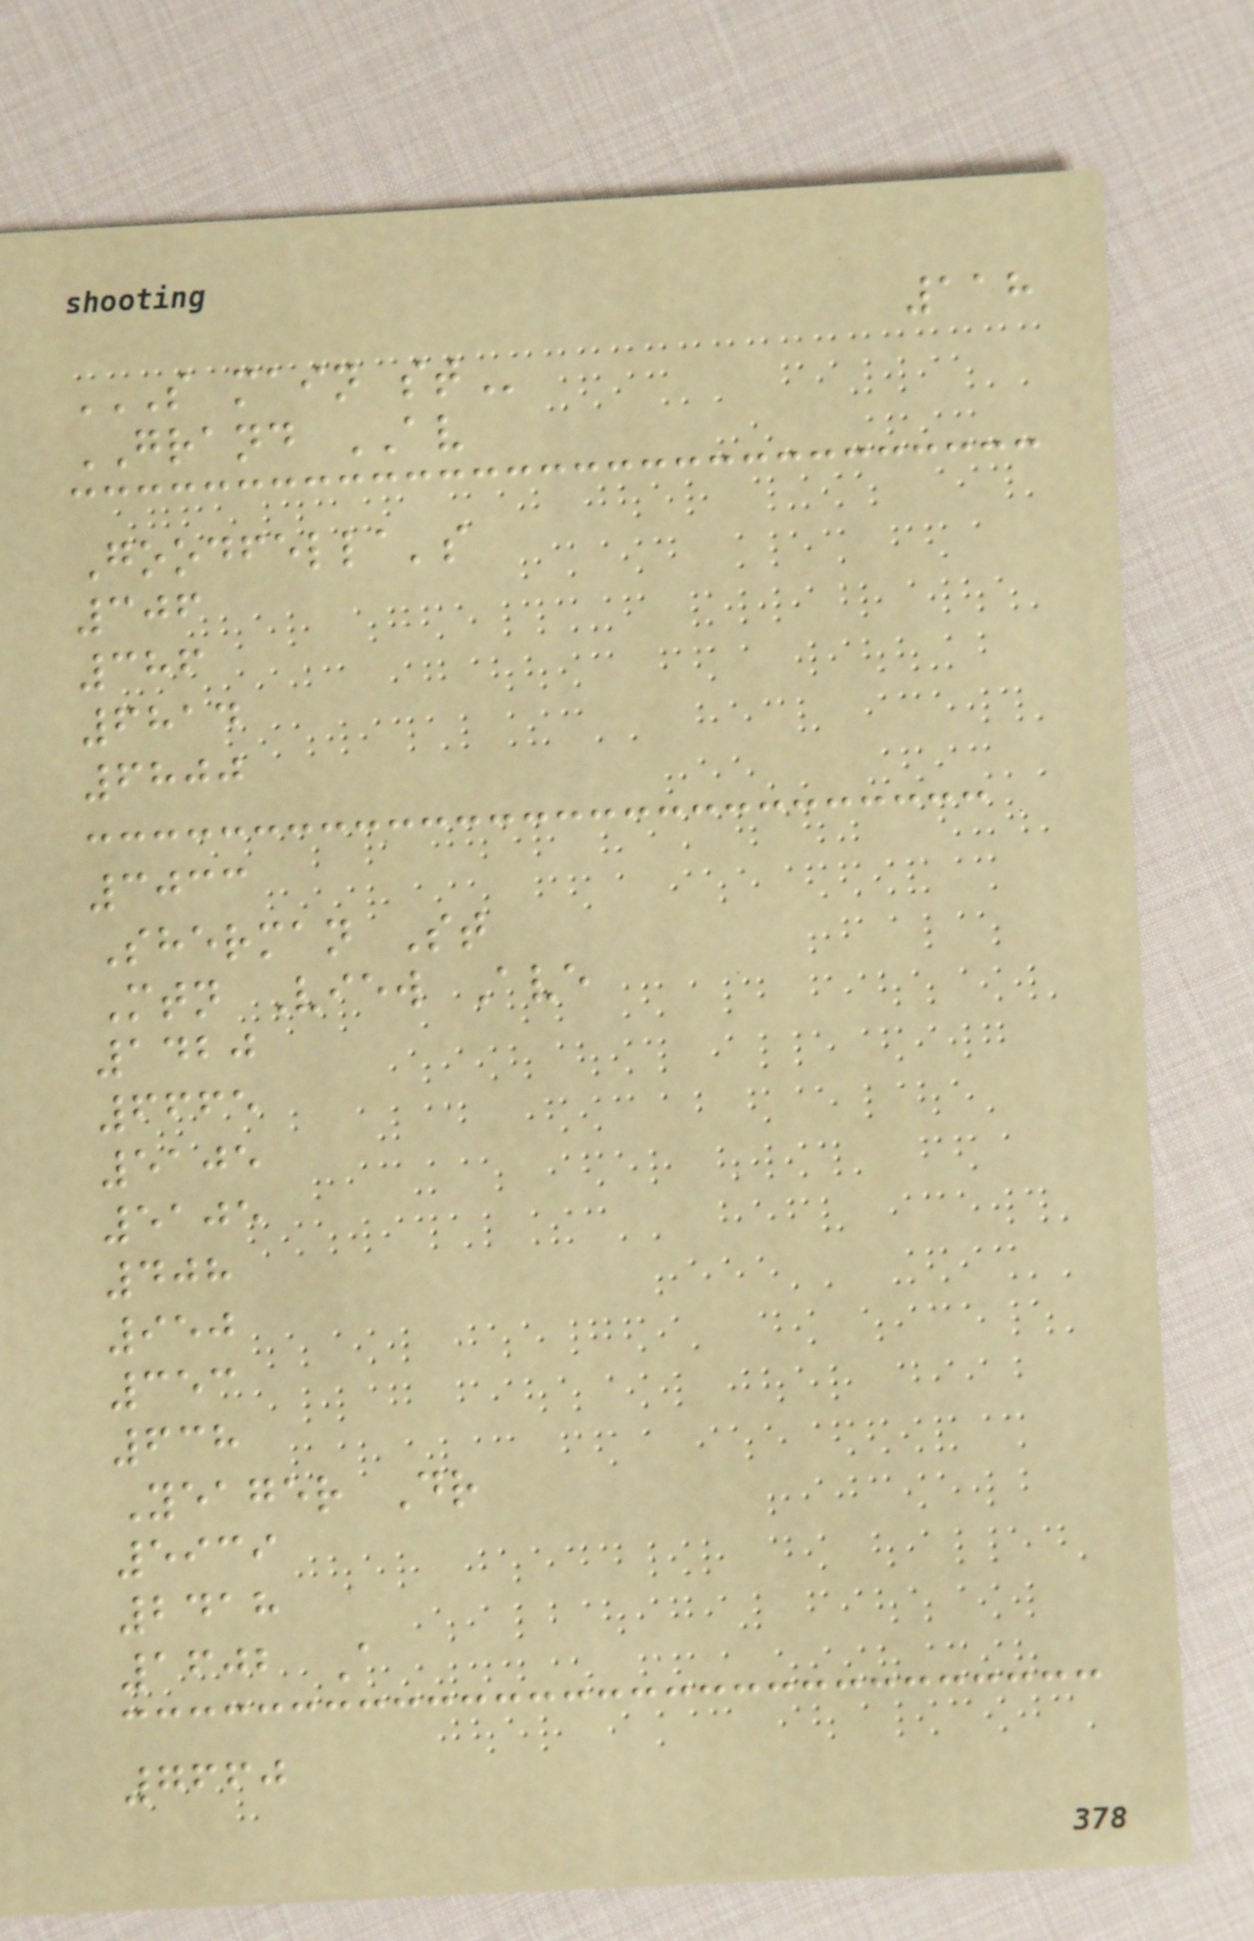118
S MAIN ST
GRAND AV
Goodfella's
306
386
6814
6800
3033
Sherman St
Mtn View Ave
1420
6665
5105
5105
408
950
353
638
Yeager Dr
5939
2418
1602 A
7660
